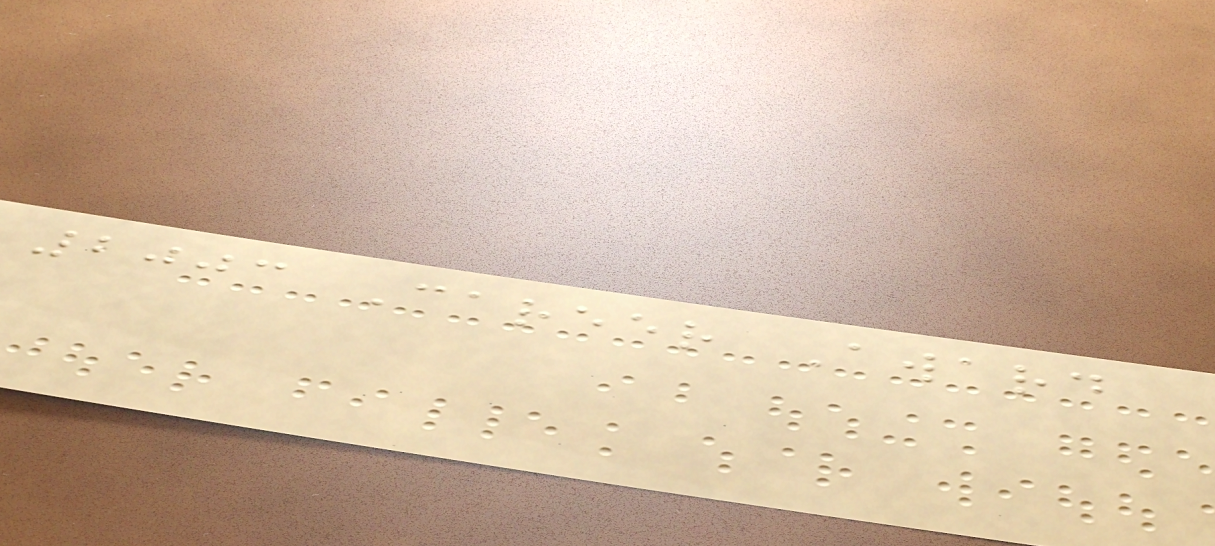2003 Career Award
